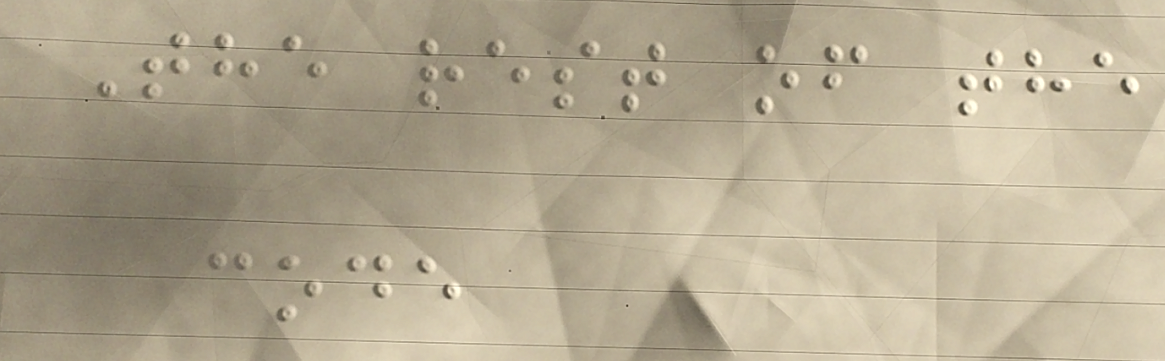The rest of the
code
